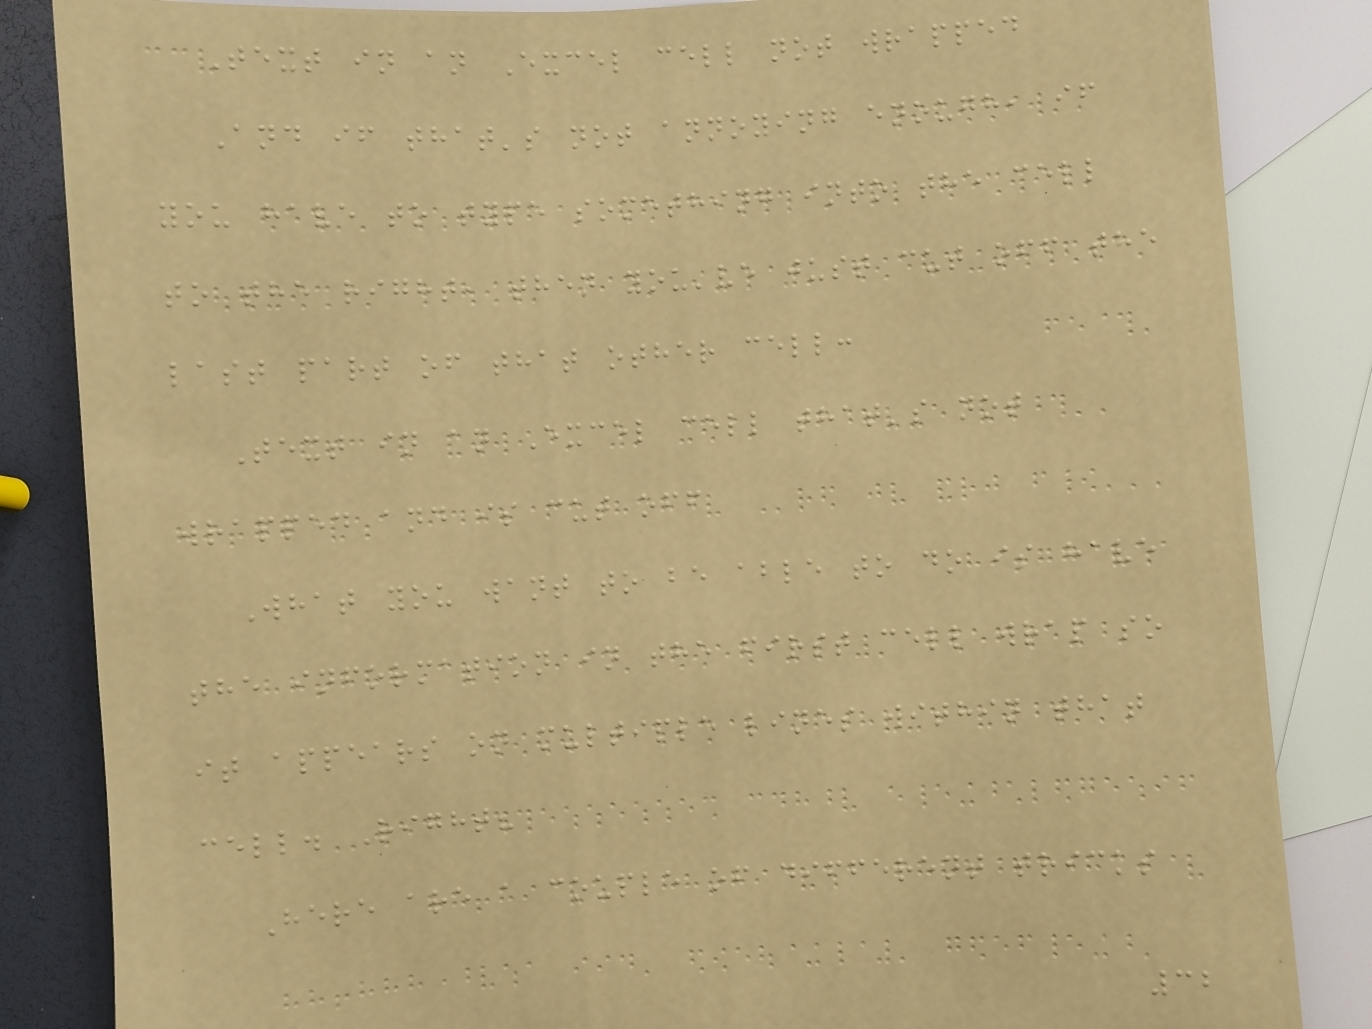Text in an Excel cell not wrapped
And if that's not annoying enough, if
you have to type something into the cell
to the right, then you've just cut off the
last part of that other cell:
Text in an Excel cell that's not
wrapped and is cut off
What you want to be able to do is have
the information in the first cell wrap so
it appears on multiple lines within that
cell. Right?
Here are a couple of different tricks
32
